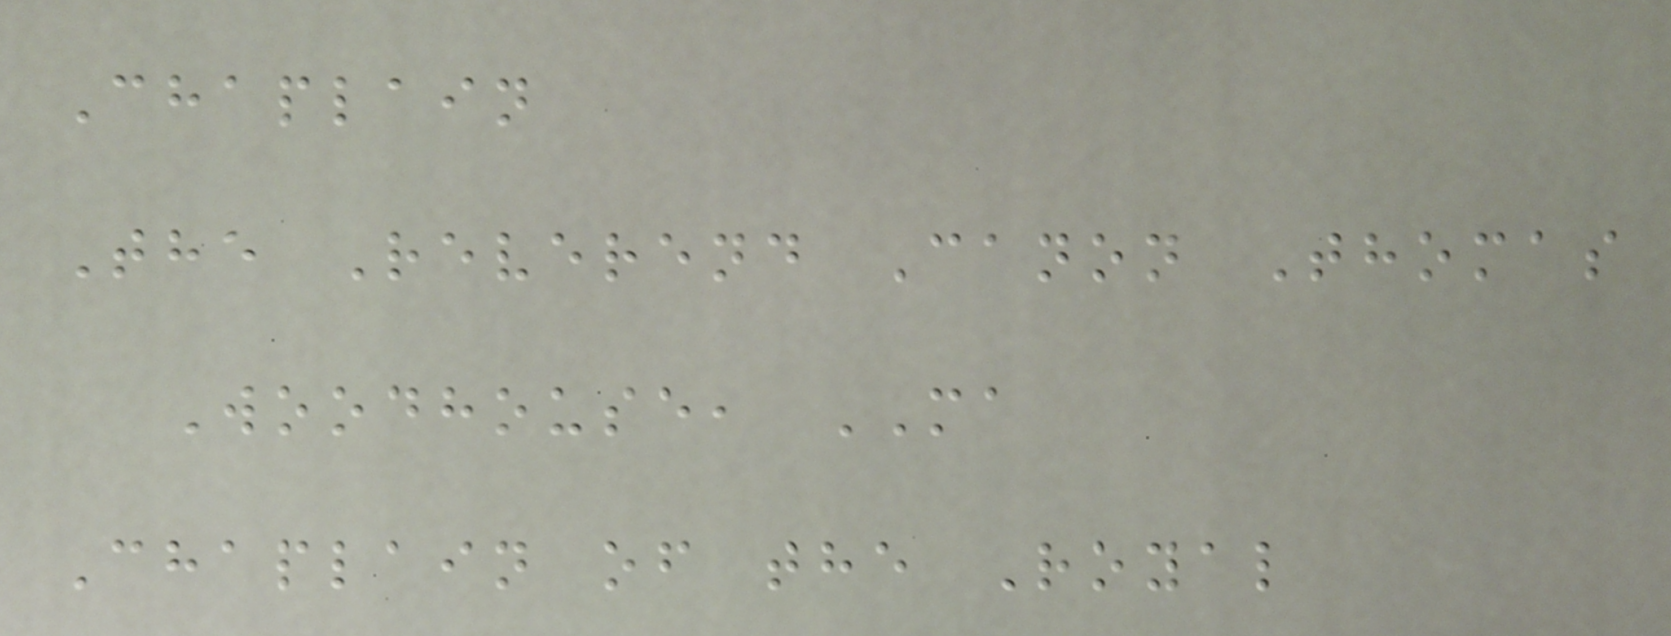Chaplain
The Reverend Canon Thomas
Woodhouse, MA
Chaplain of the Royal
